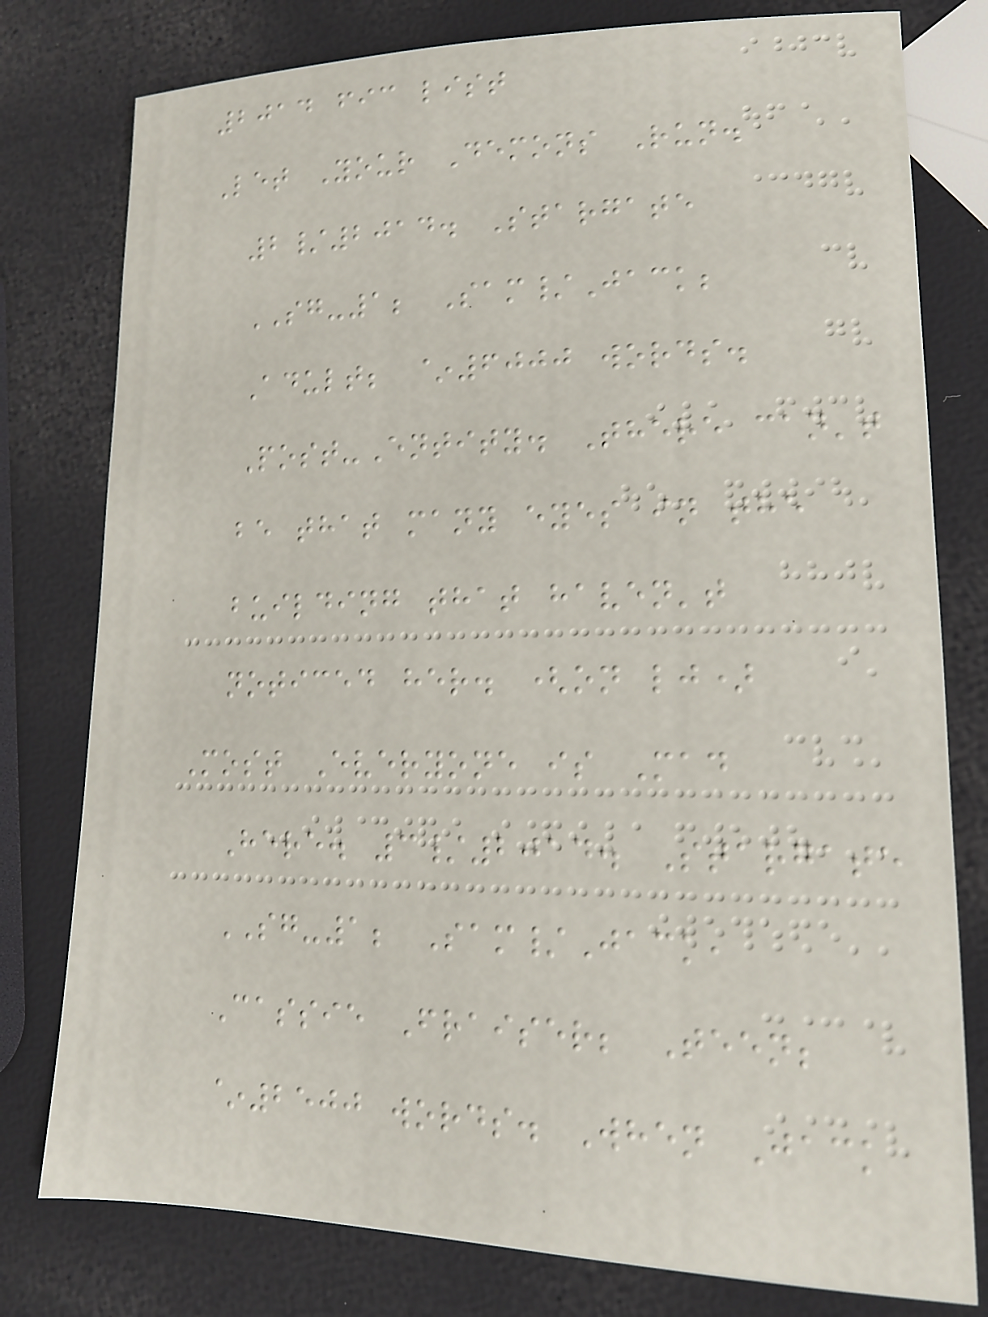2014 fic list
Let Your Demons Run.
2/2014. Stargate
SG-1; Sam/Jack;
Adult; ~6000 words.
Post-Entity. There can't
be that many eyes in the
building that haven't
noticed her. (on lj)
Most Everyone is Mad
Here. 3/2014. Stargate
SG-1; Sam/Jack,
Cassie Fraiser; Teen;
~2500 words. When Jack
